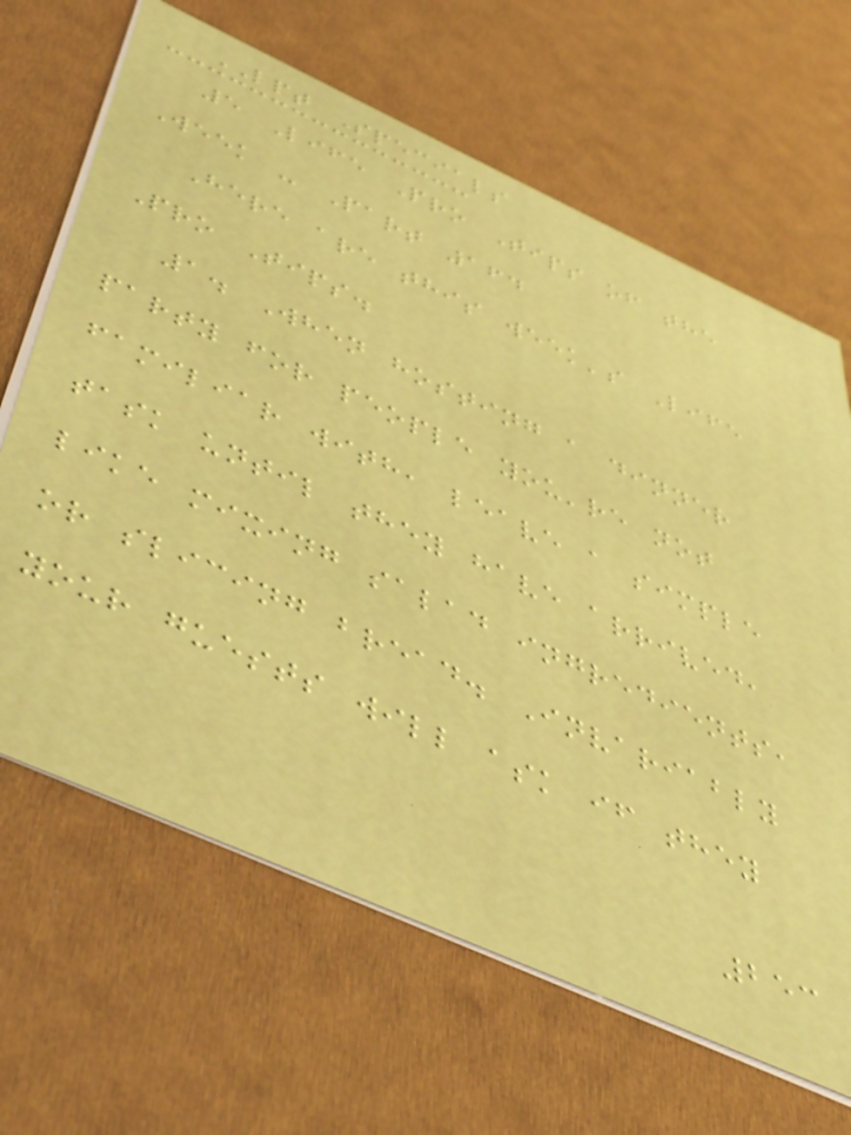LPT Specials
5 Life Pro Tips of the
Week - Part 164
Here are this week's Life
Pro Tips.
1. When hosting a dinner
party for people you're not
familiar with, leave a simple
task until they have arrived,
like mixing salad ingredients,
or slicing bread. Invariably
your guests will ask if they
253
